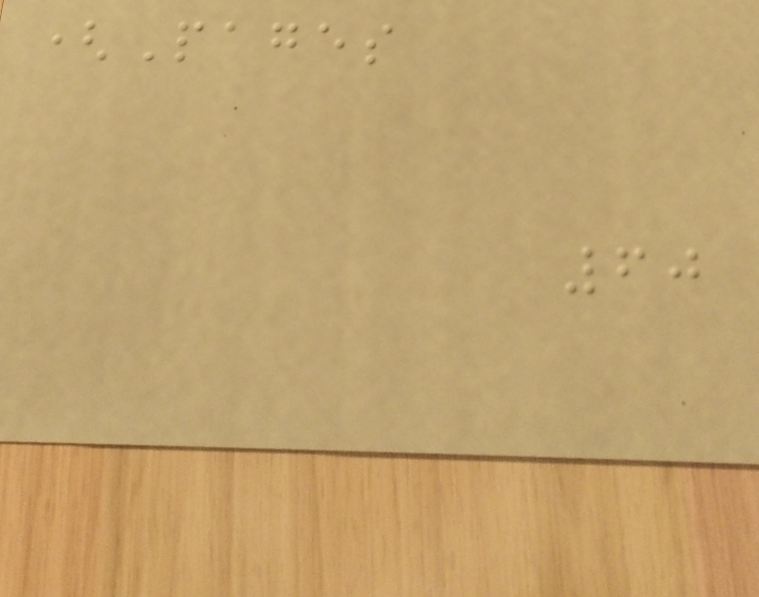(Pages
60
